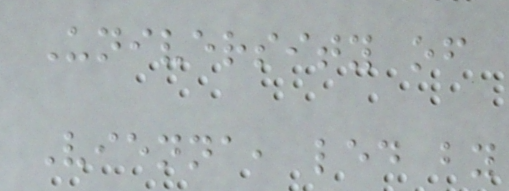University of
Vienna, led by
